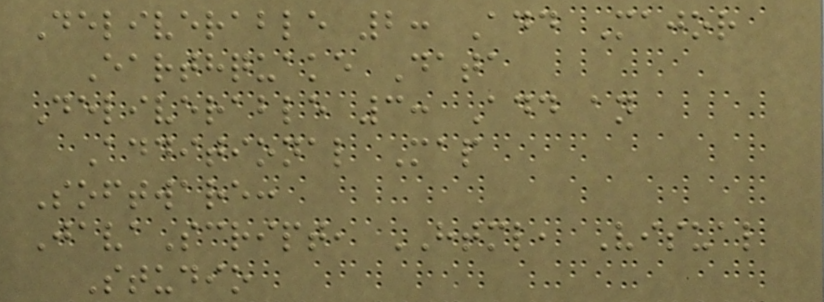Deliverable 2: Add Major
Earthquake Data
Deliverable 3: Add an
Additional Map
Software:
JavaScript, HTML, Visual
Studio
